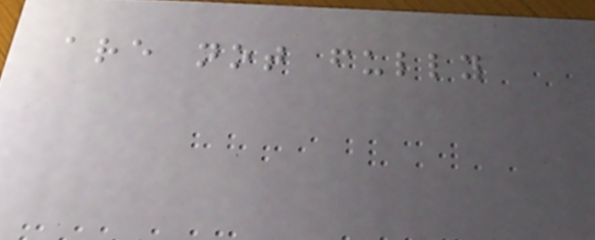are not fully
